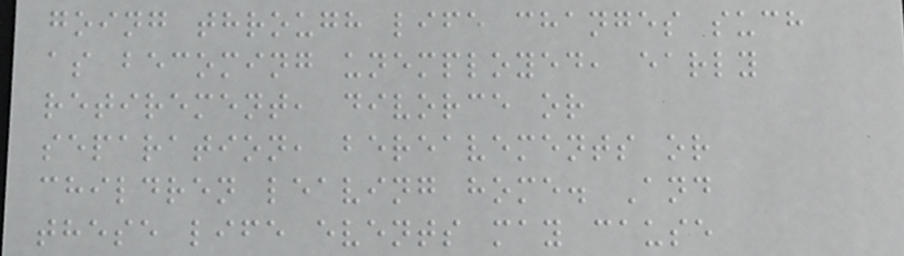going through life changes such
as becoming unemployed, early
retirement, divorce or
separation, bereavements or
children leaving home. And
these life events may cause
